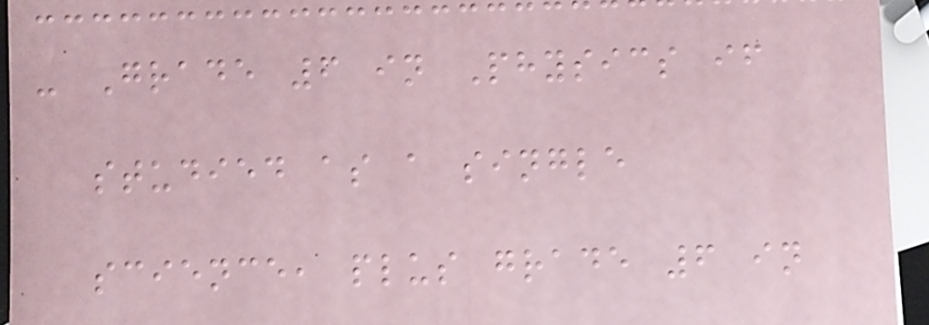- Grade 6 in Physics if
studied as a single
science, plus grade 6 in
